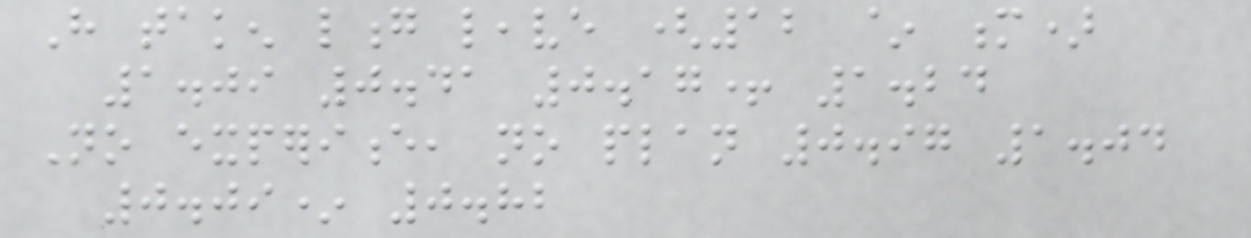Have taken long leave (12 ~ m)
1.09 0.41 0.17+ 1.24
No experience, no plan 0.97 1.04
0.09* 0.82
